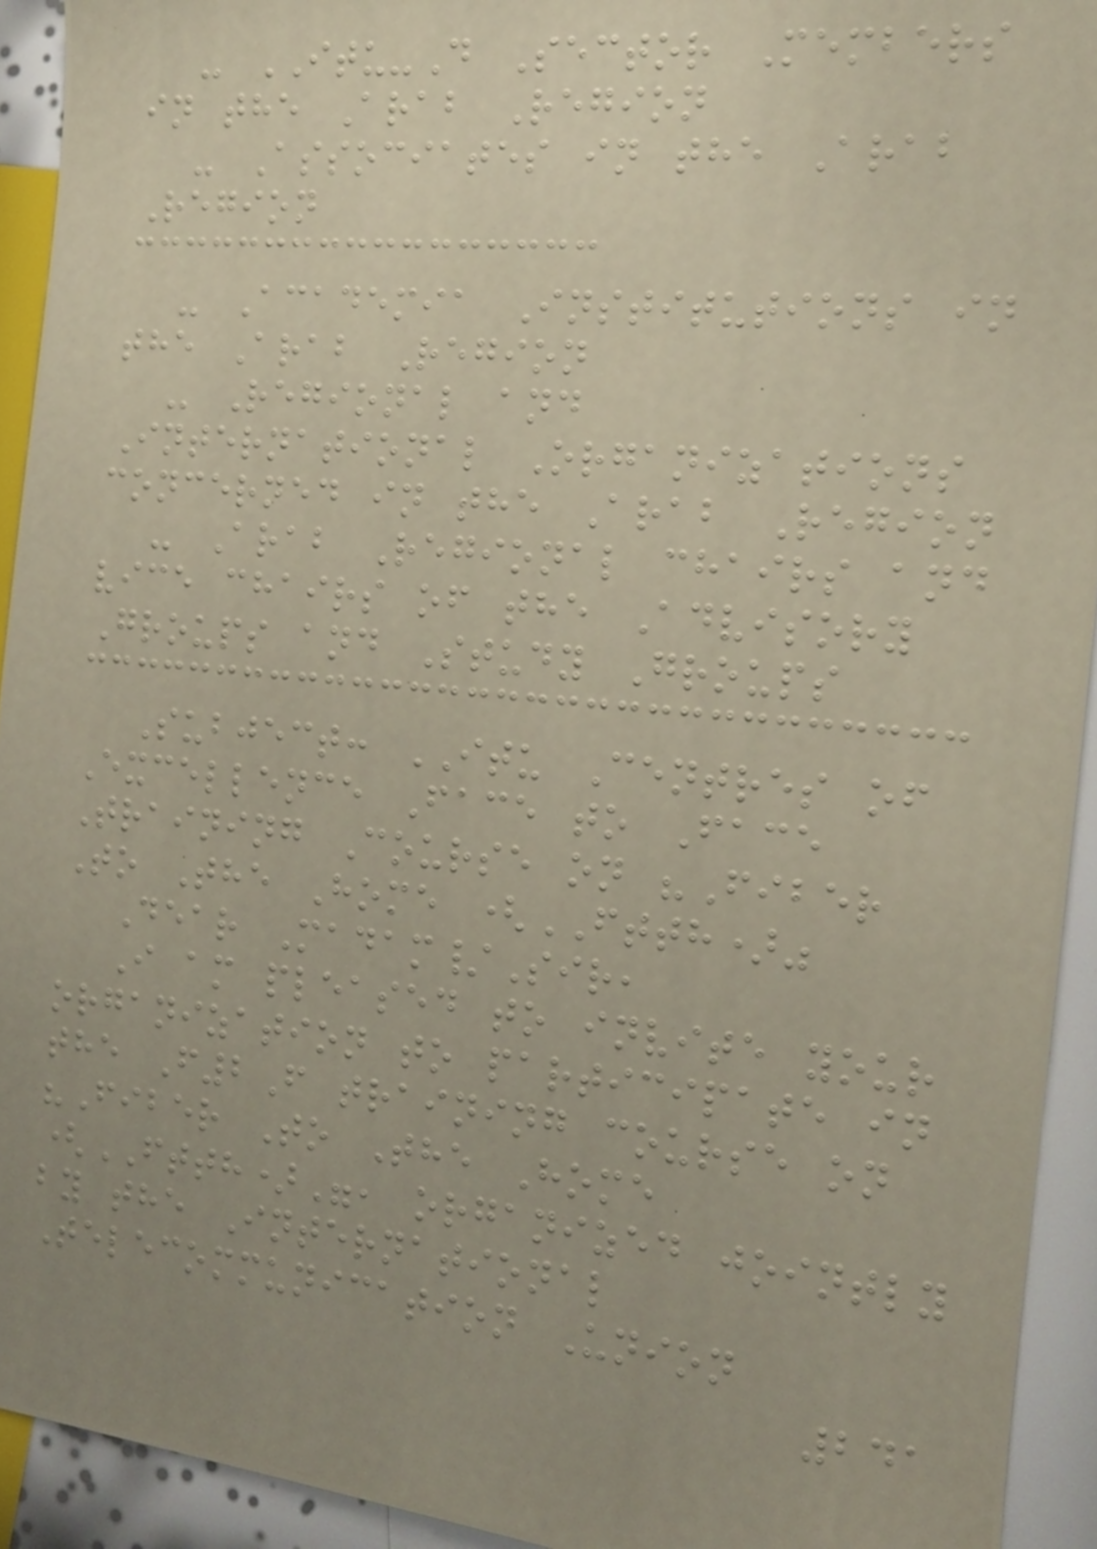- ITU-D Sector Members
in the Arab Region
- Associates in the Arab
Region
- Academia Institutions in
the Arab Region
- Regional and
International Organizations
concerned in the Arab Region
- Arab Regional chairs and
vice chairs of the Advisory
Groups and Study Groups
Subject: ITU Centres of
Excellence Face to Face
Training Course on "Fiber
To The Home (FTTH)"
Dear Madam/Sir,
I am pleased to invite your
organization to participate in
the F2F training course on
"Fiber To The Home
(FTTH)", organized jointly
by the International
Telecommunication Union
241
